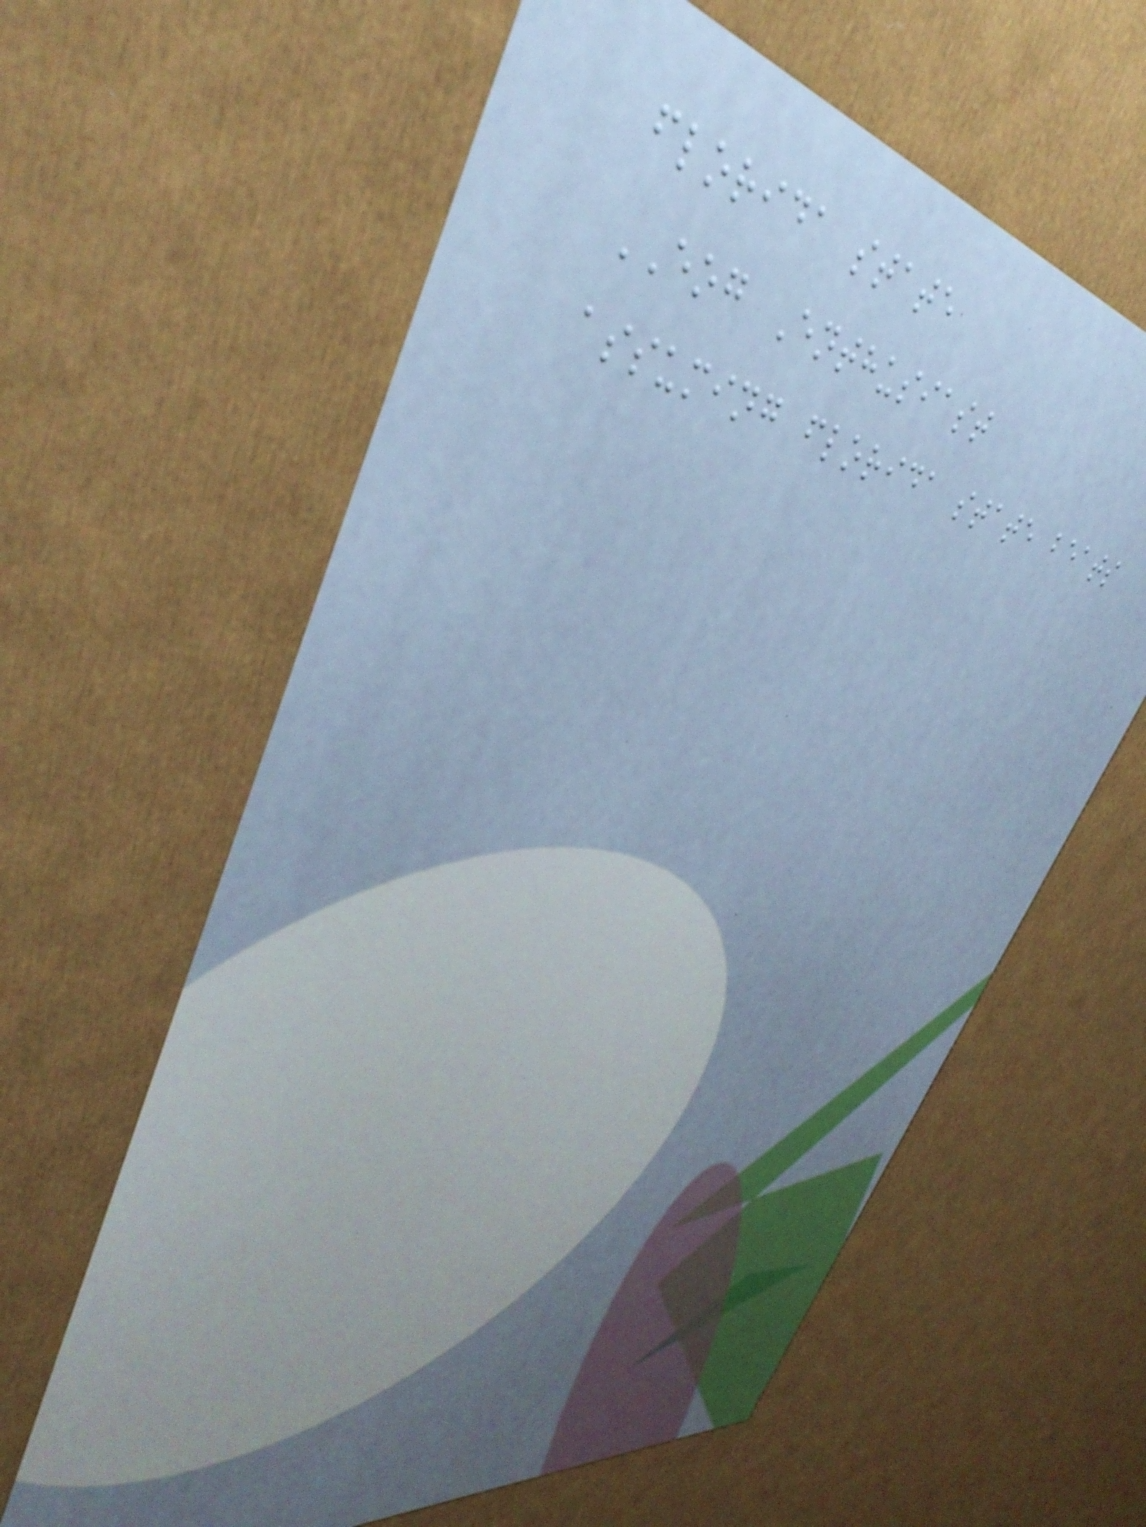florida state
EOG Enthusiast
assuming florida state beats
